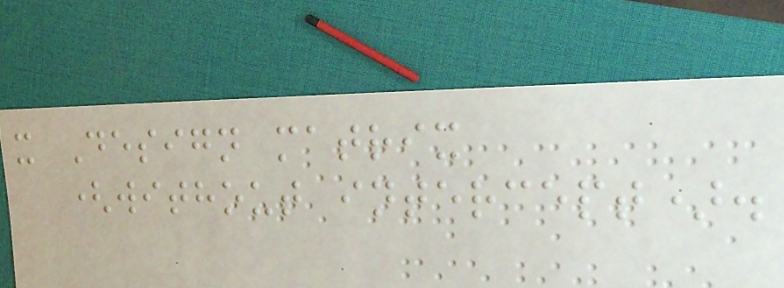x Design matrix
(without intercept).
